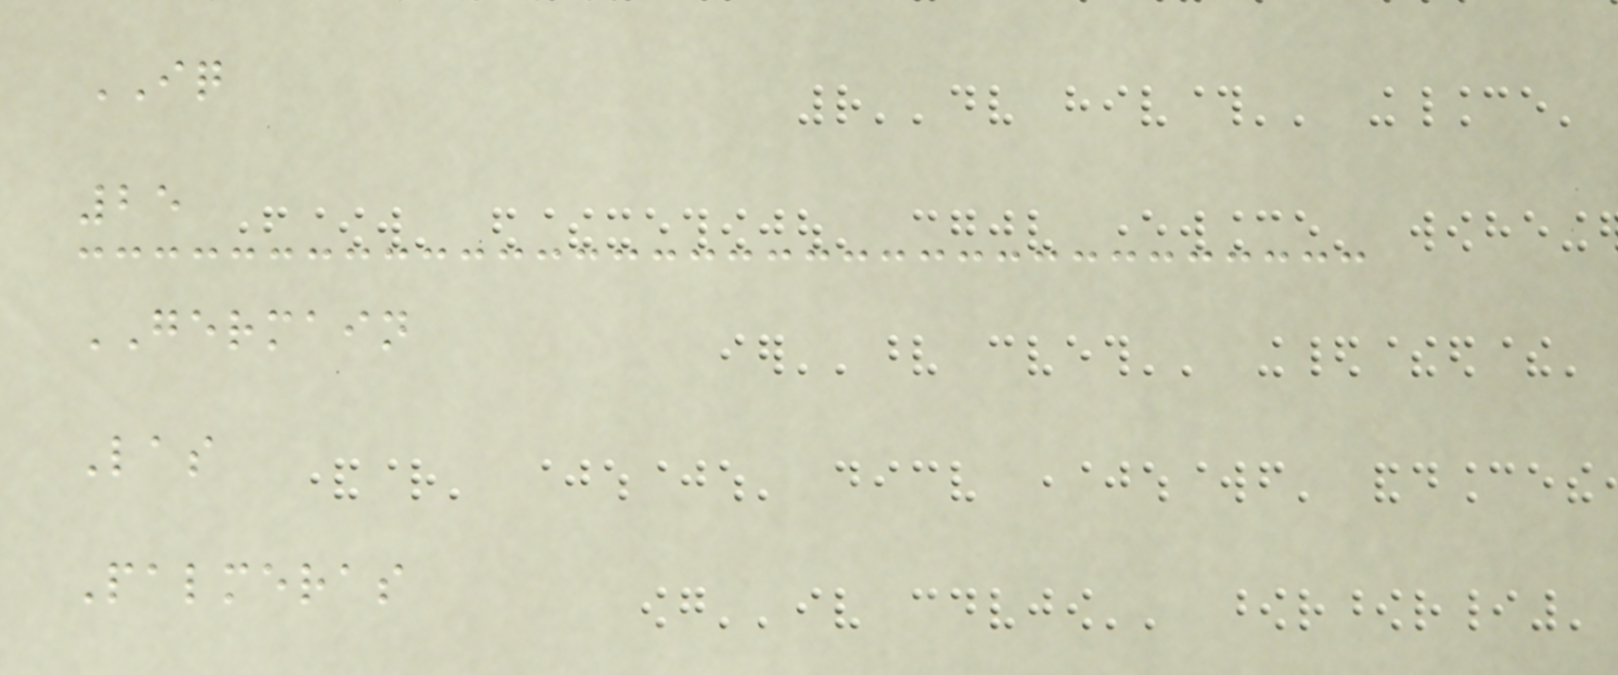IQ
25
GERMAIN
Las
Palmeras
